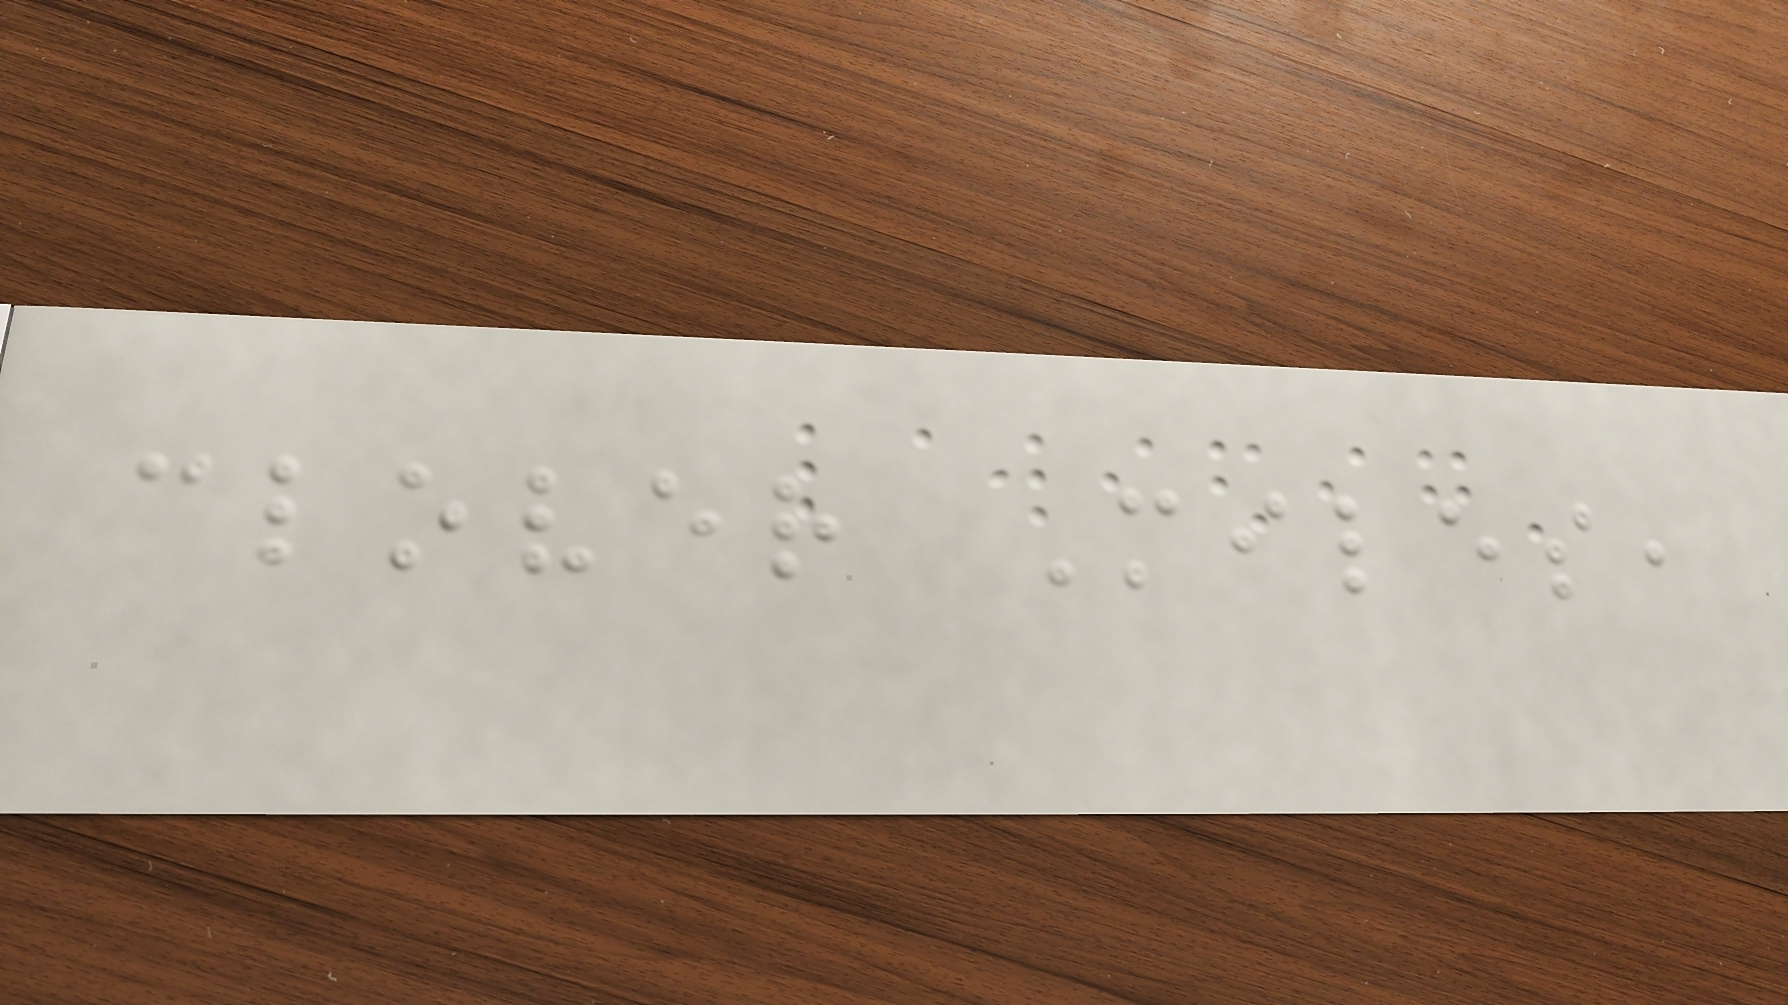clover Miles,
